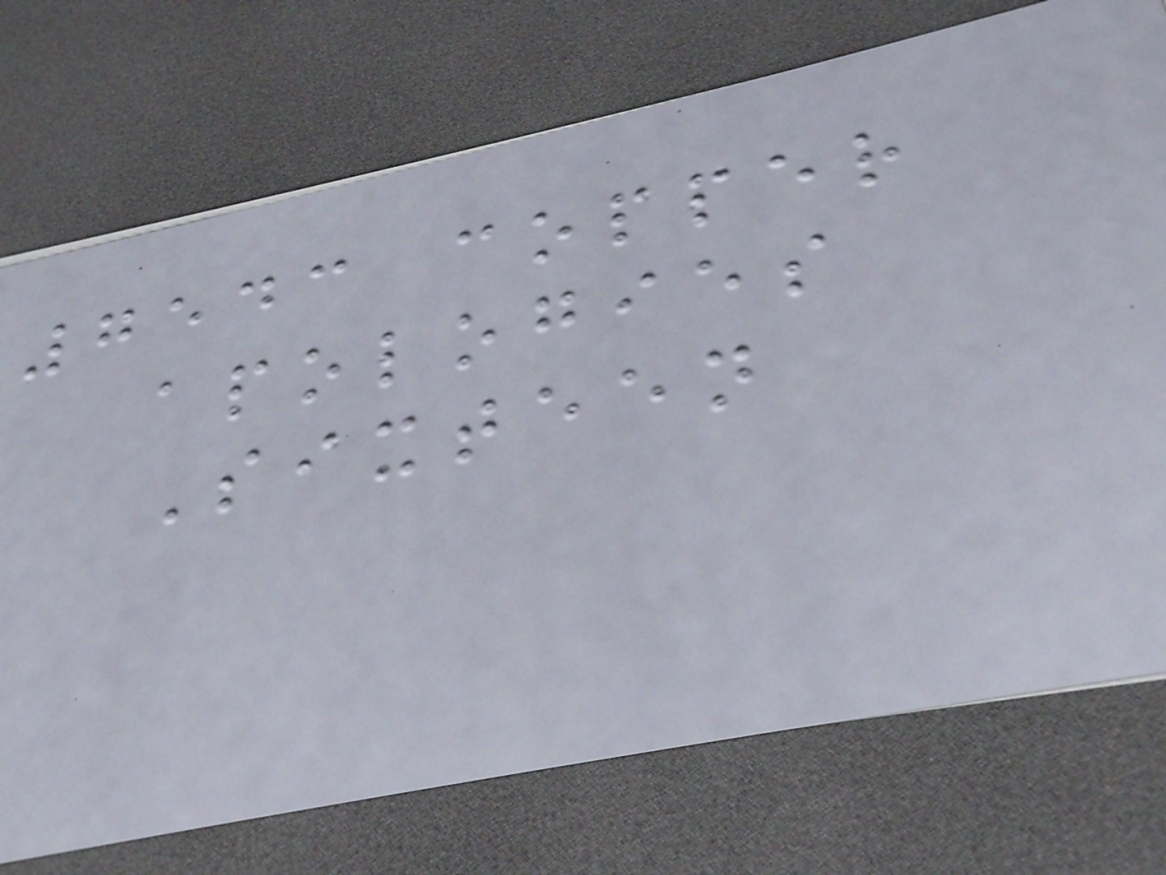7543 copper
apologies
Sixteen
